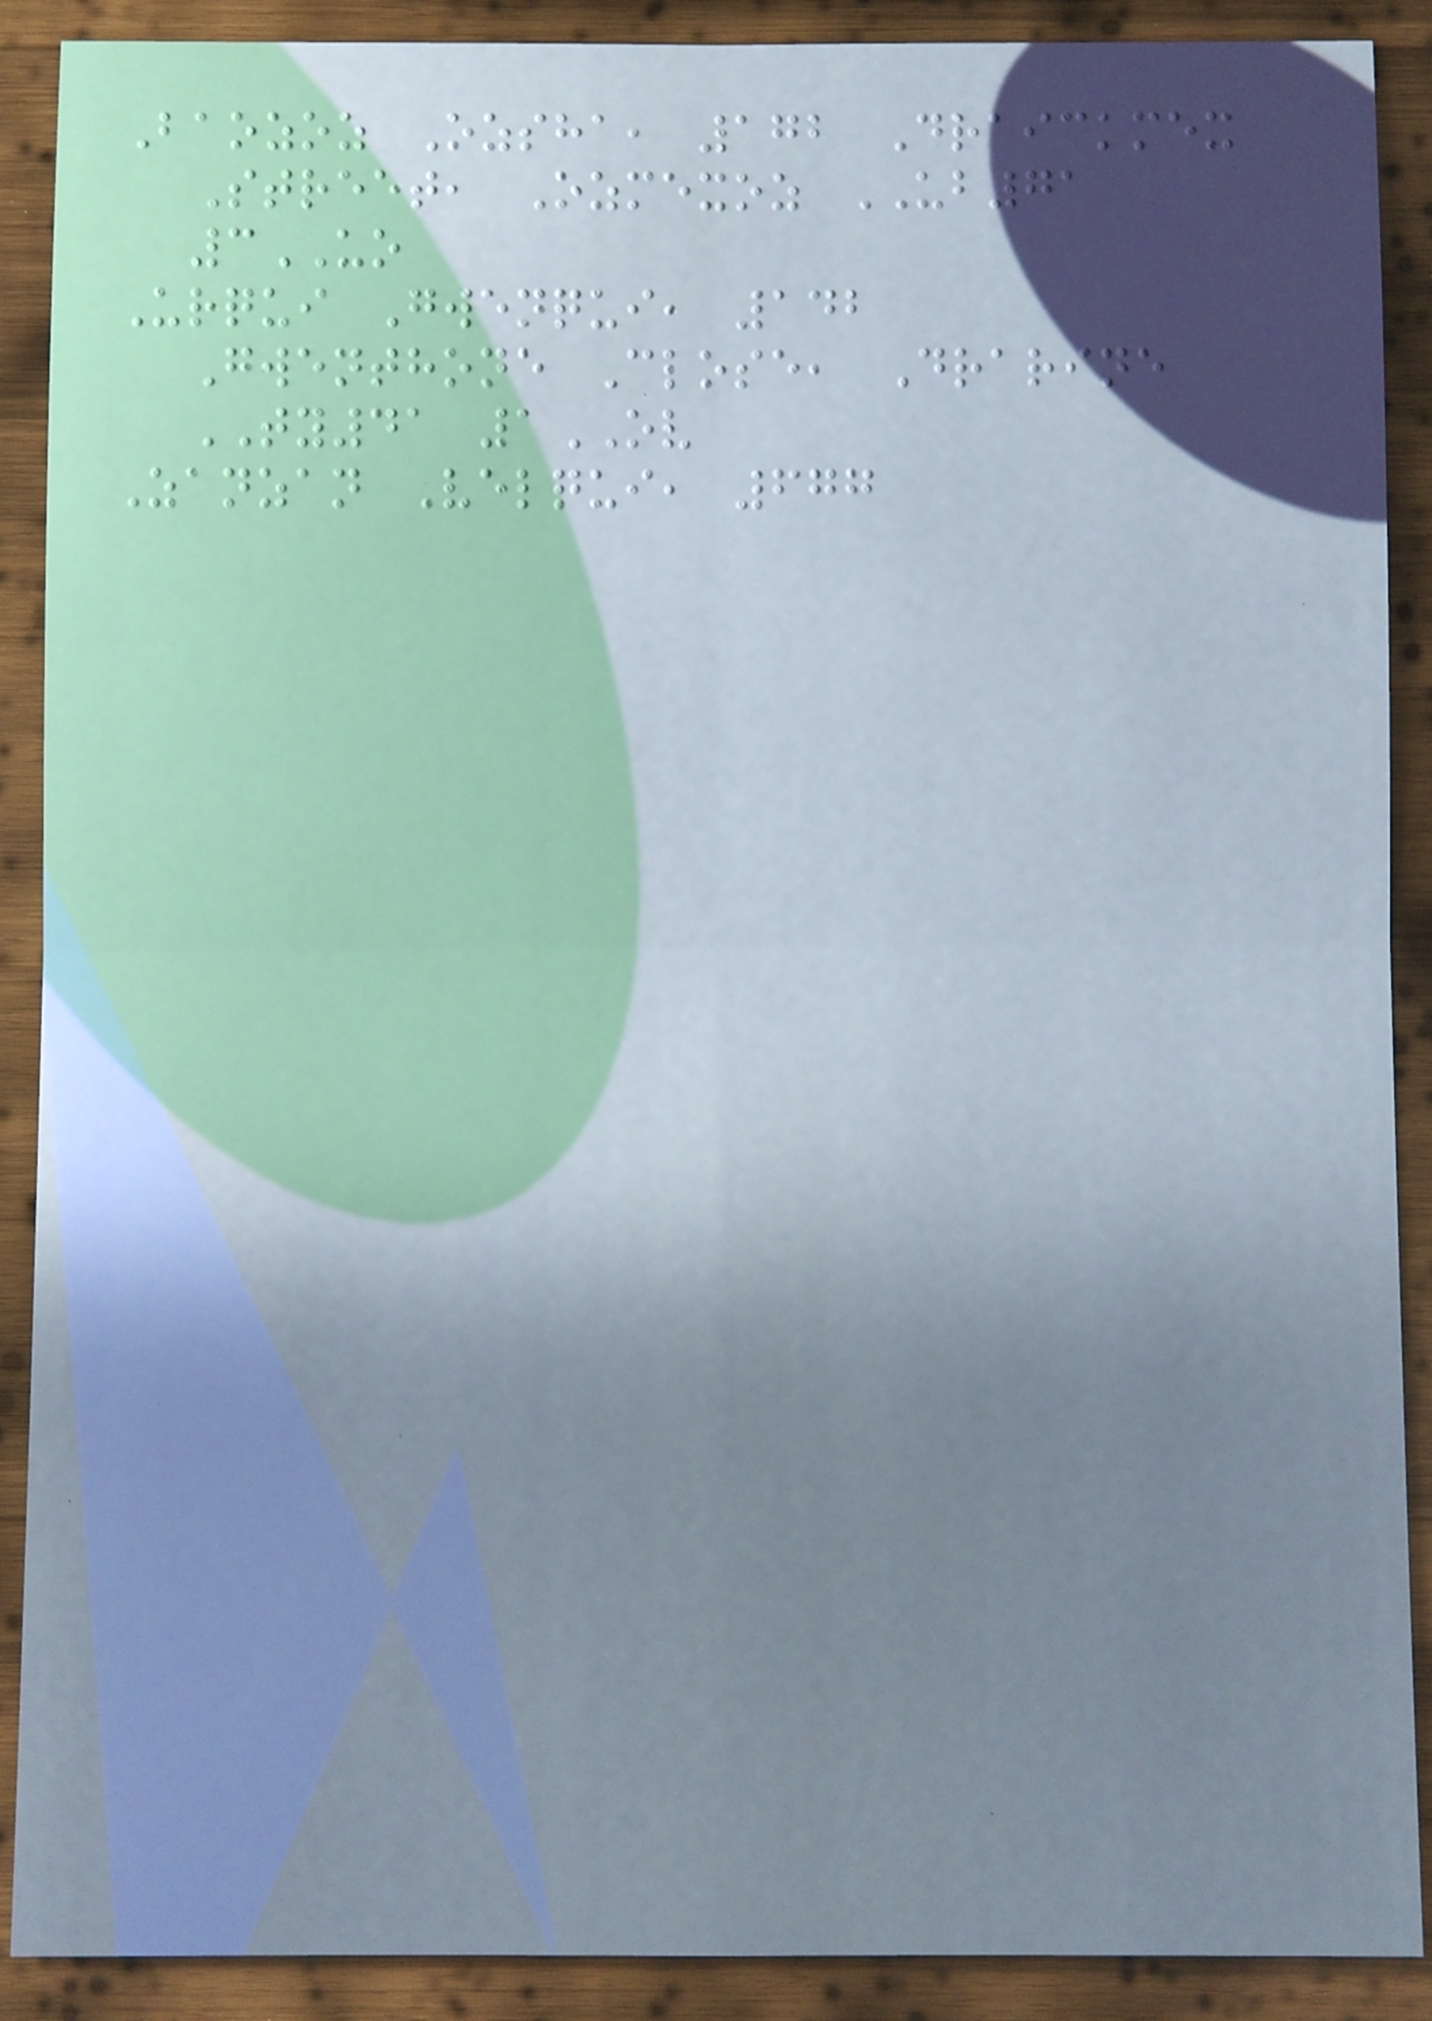Baozoz Ozsha, 172 Draickmex
Street, Ozmexoz UB71
3UO
Urqui Gwenqui, 142
Gwenthone Close, Drarine
TY41 1OV
Zanzan Velqui, 677
